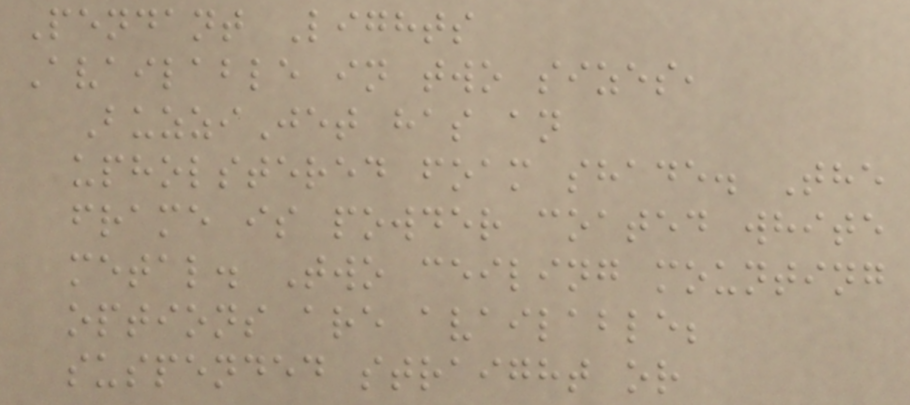Pendant Lights
Available in two sizes,
BuzziJet has an
upholstered foam shade. The
frame is powder coated white
metal. Two ceiling mounting
options are available;
suspended straight or
